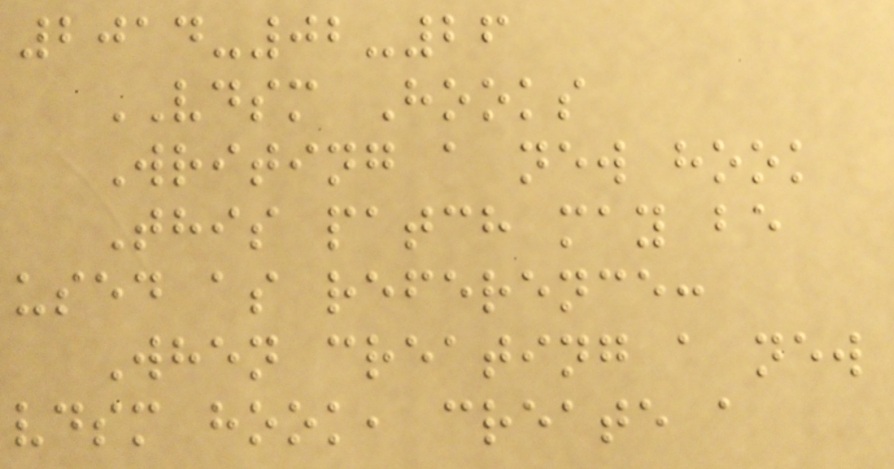2014-02-26
VDSM Hooks
Writing a new hook
This patch may be
used as reference:
When creating a new
vdsm hook, create a
